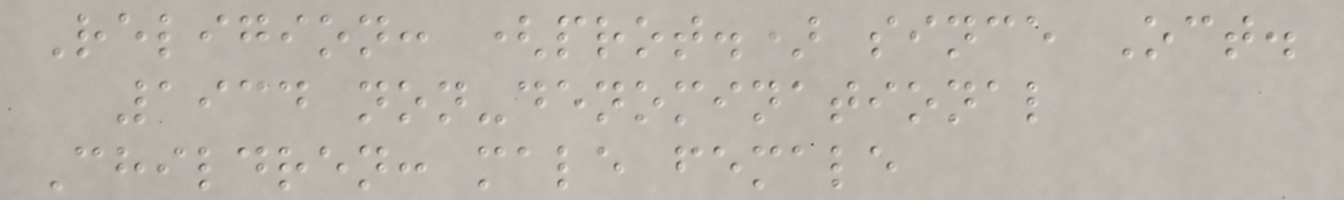Religion: (prot.) since Oct.
1934 non-denominational
Children: male female
